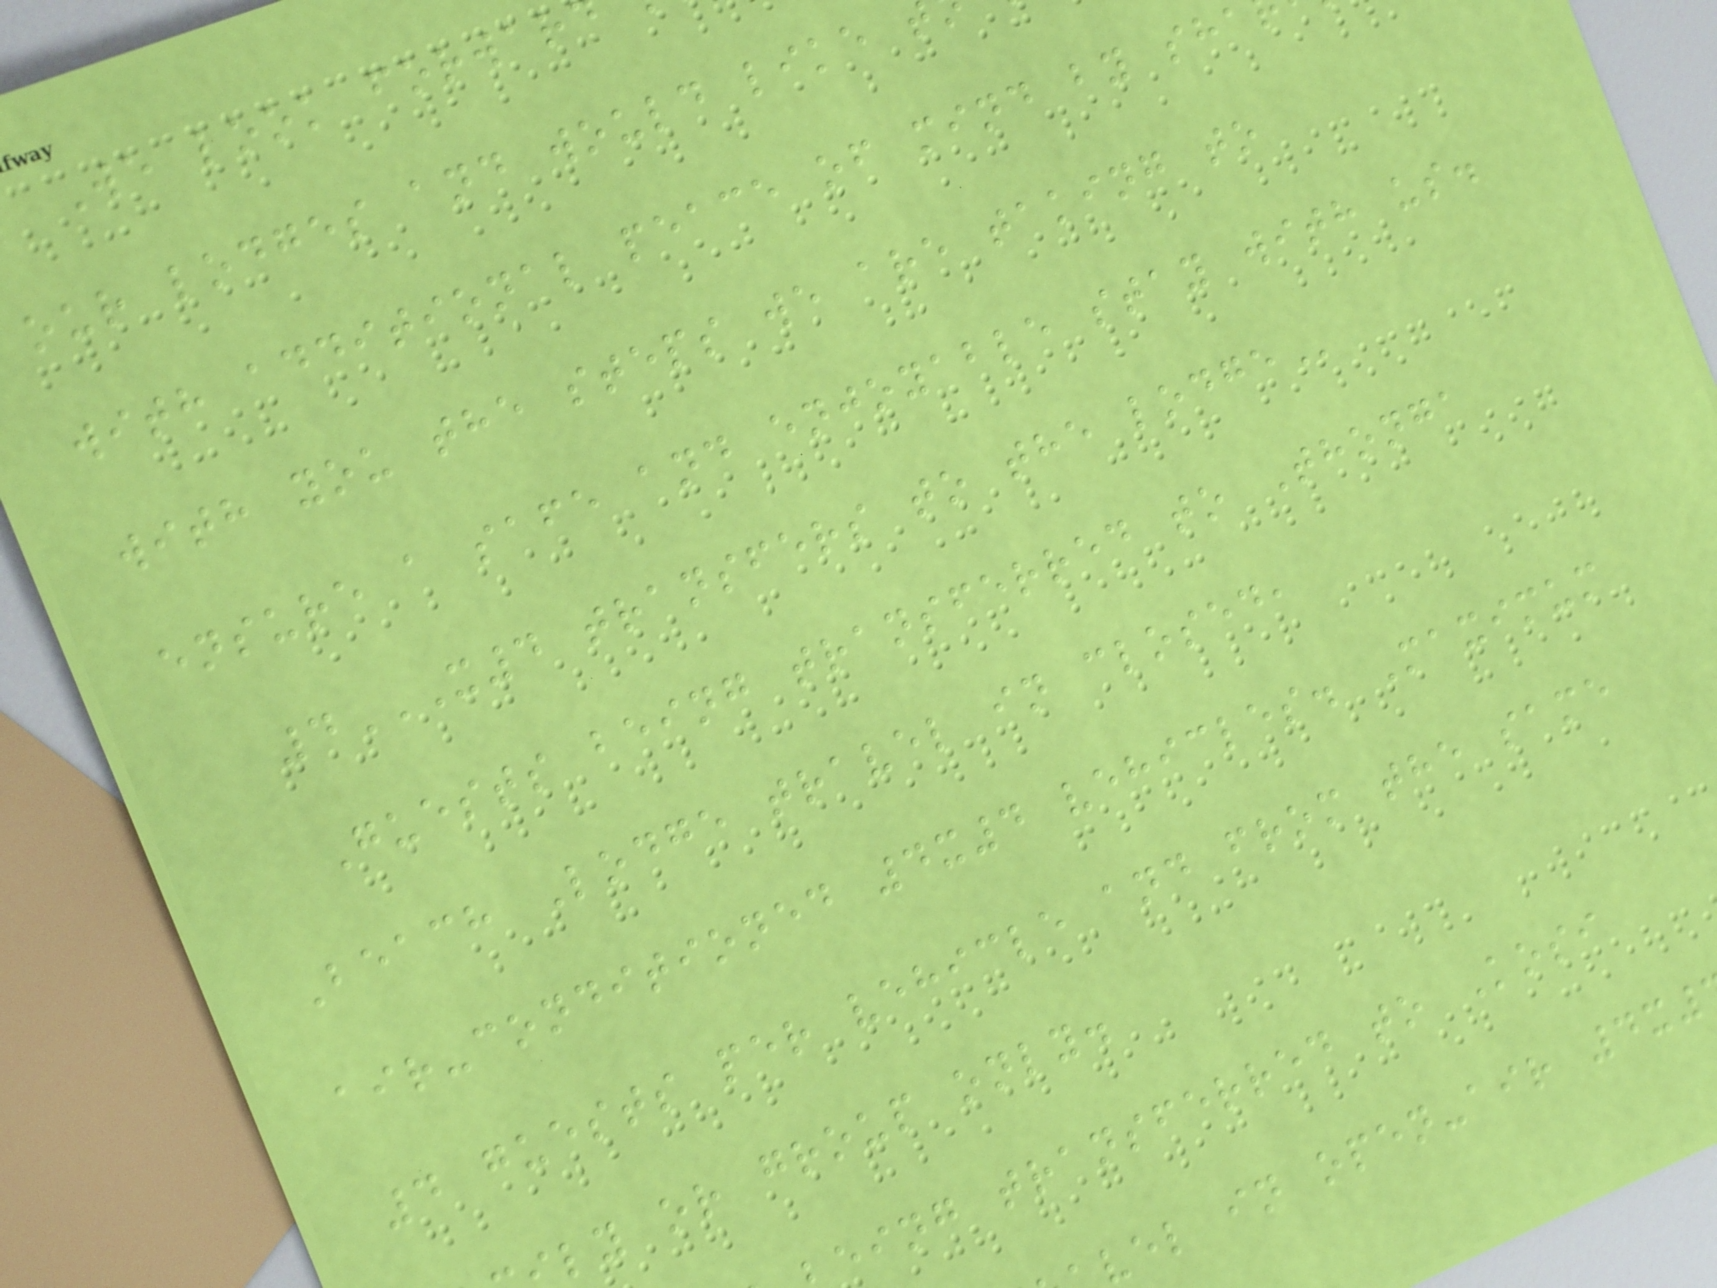We look forwar
our lodges and would like
with additional peace of mind by sha
with you the steps we are taking to
ensure a safe and enjoyable stay with us.
4X4 TRANSFERS TO THE LODGE
Guests being transferred to Thonga
Beach Lodge travel in closed,
air-conditioned 4x4 vehicles. Maximum
4 guests per vehicle and from the same
ly or group only.
eing transferred to Kosi
vel in open-air 4x
